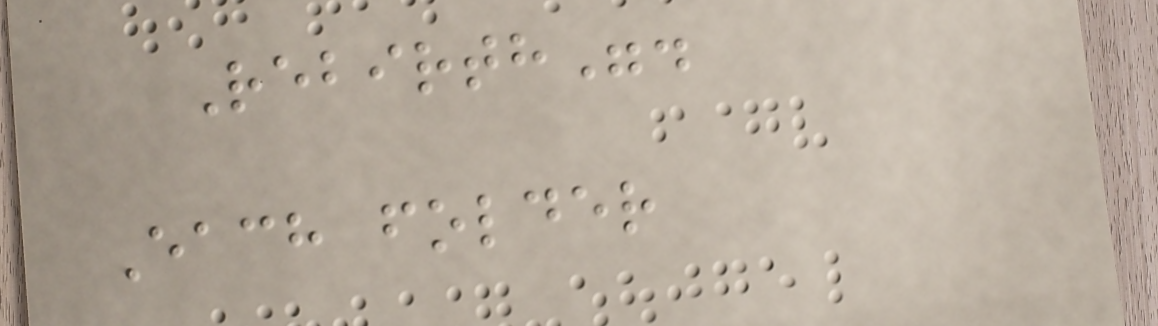Rebirth".
Each folder
